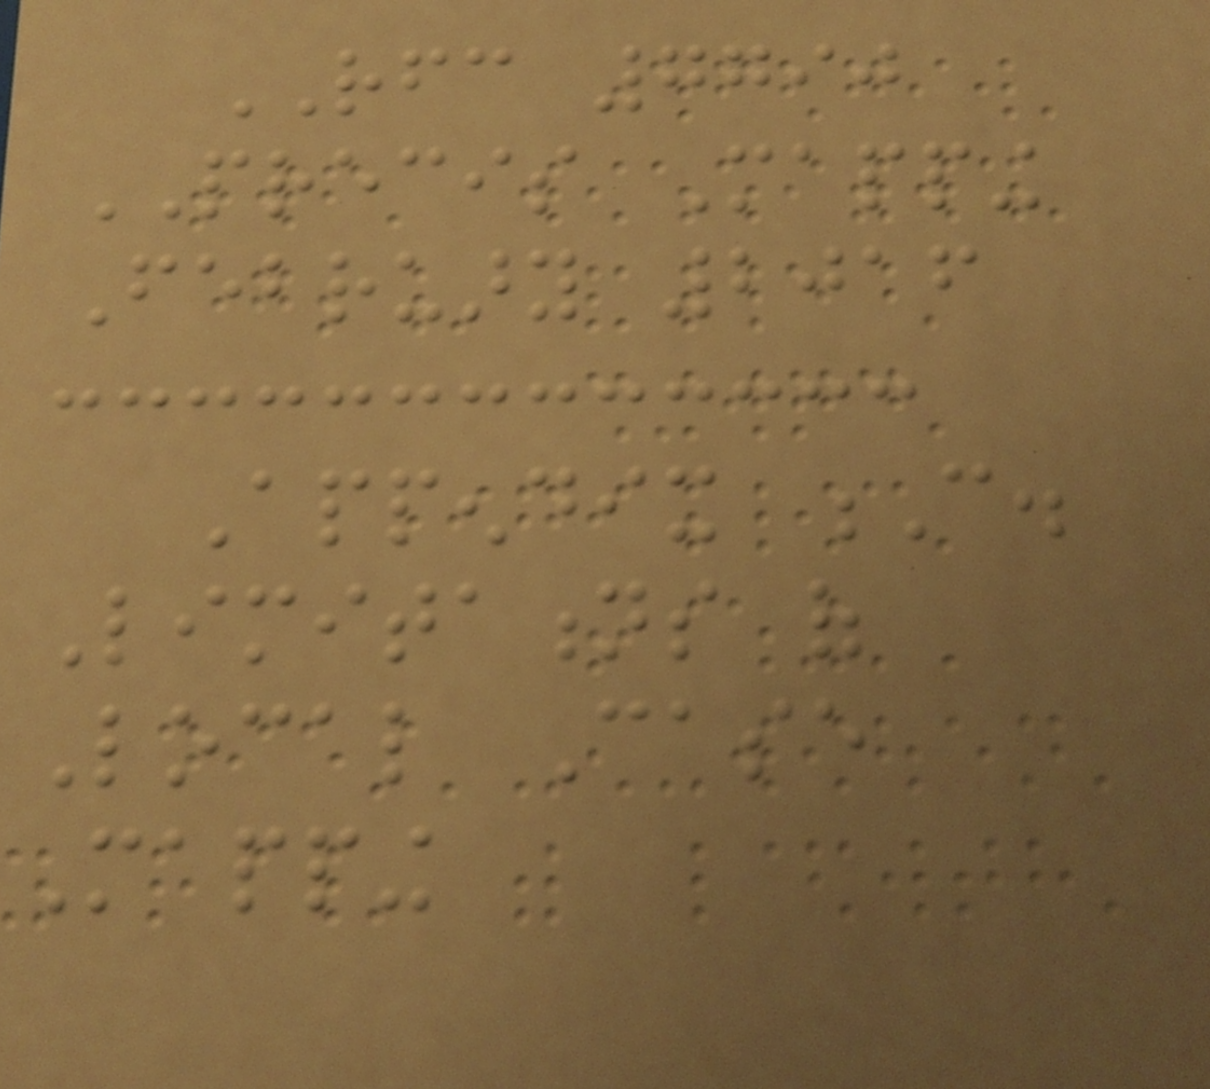RFC 7790
PRECIS Mapping
February 2016
Appendix C.
Limitations of
Local Case
Mapping
